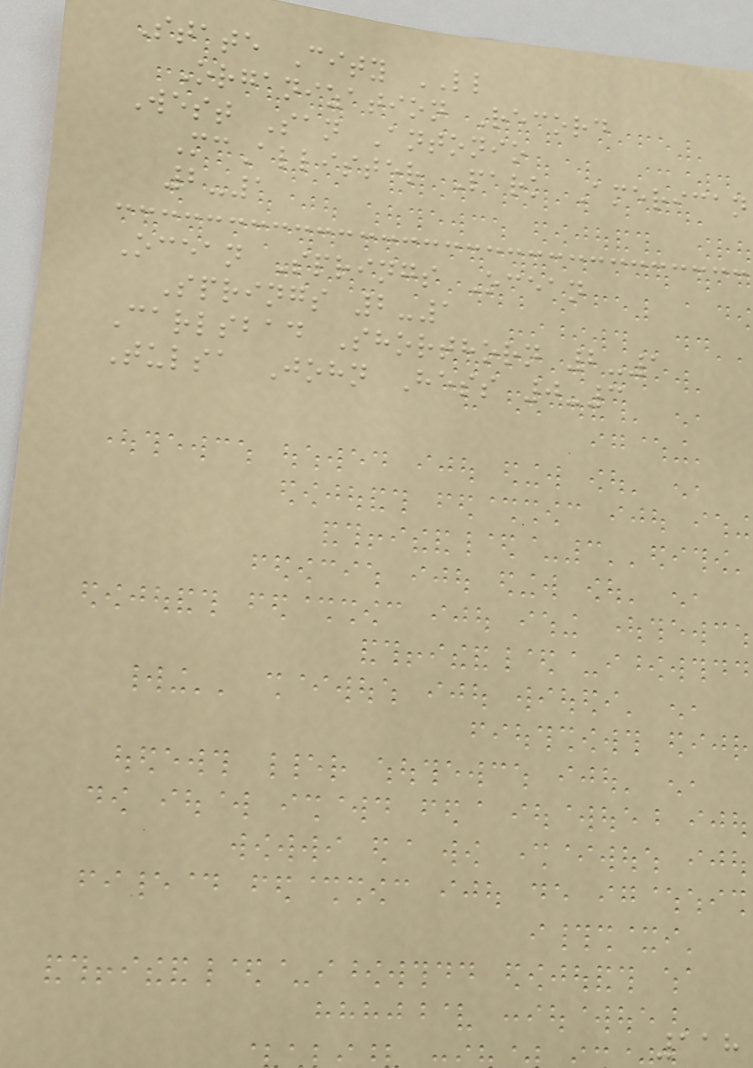State City LL
Organization Record
West San Antonio
McAllister Park American
2-1
Ocean Springs Ocean
Springs 2-1
Carlsbad Shorthorn 2-1
Tulsa John Hess 0-3
118
